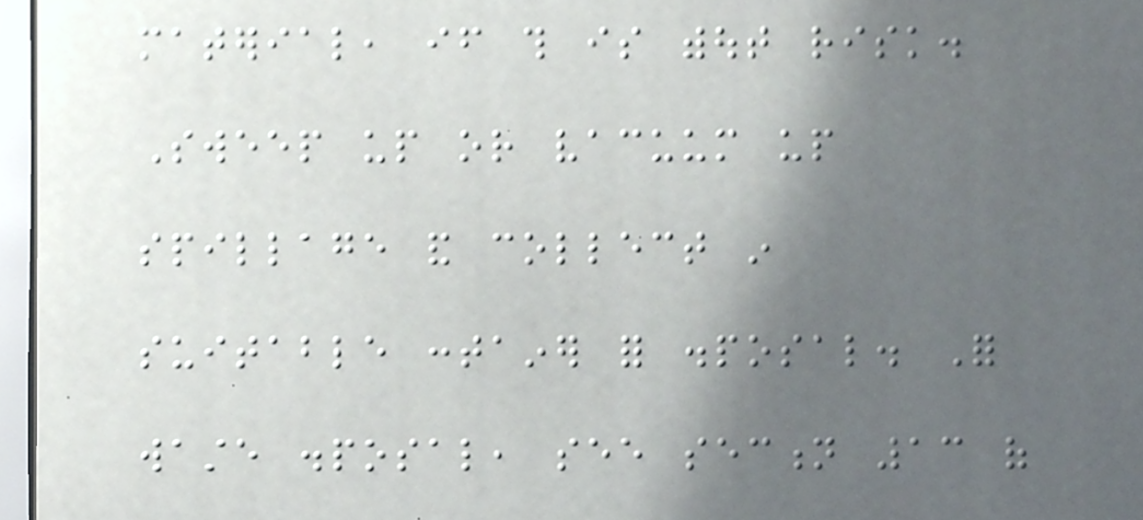material, if this is without risk.
Sweep up or vacuum up
spillage and collect in
suitable container for disposal. For
waste disposal, see section 13 of
